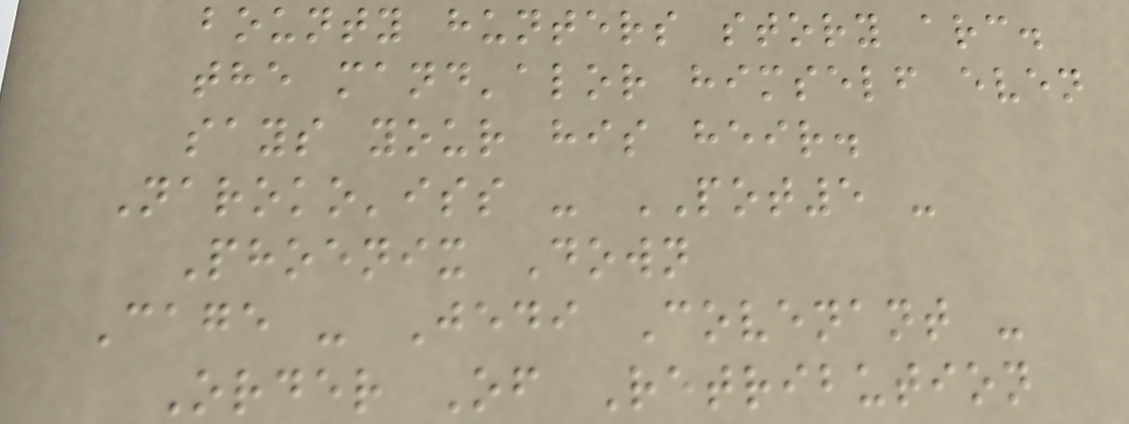bounty hunters story arc.
the mand'alor himself even
says your his heir.
Naroko'iss - POT5 -
Phoenix Down
Cage - Jedi Covenant -
Order Of Retribution
